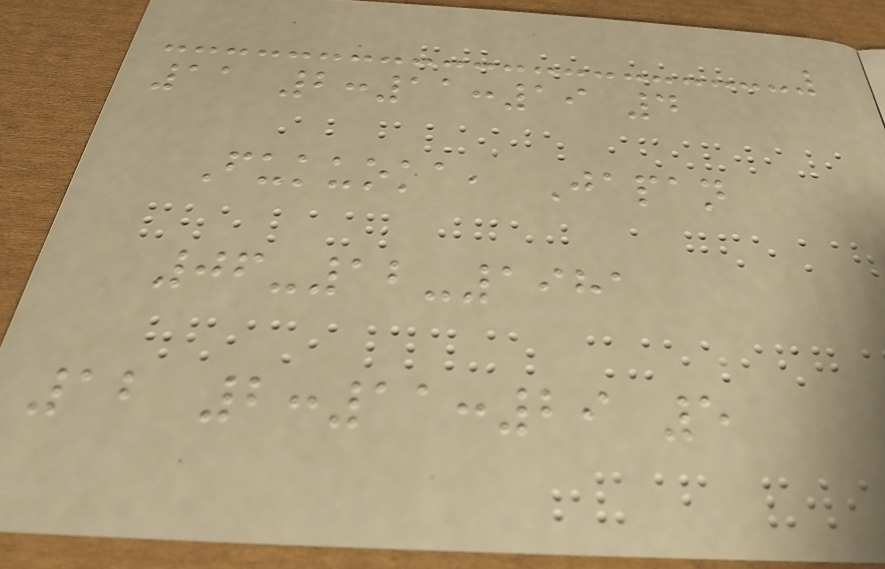11 2:11:19 4
Fukuoka, Japan
06-12-1981
12 2:11:29 5
